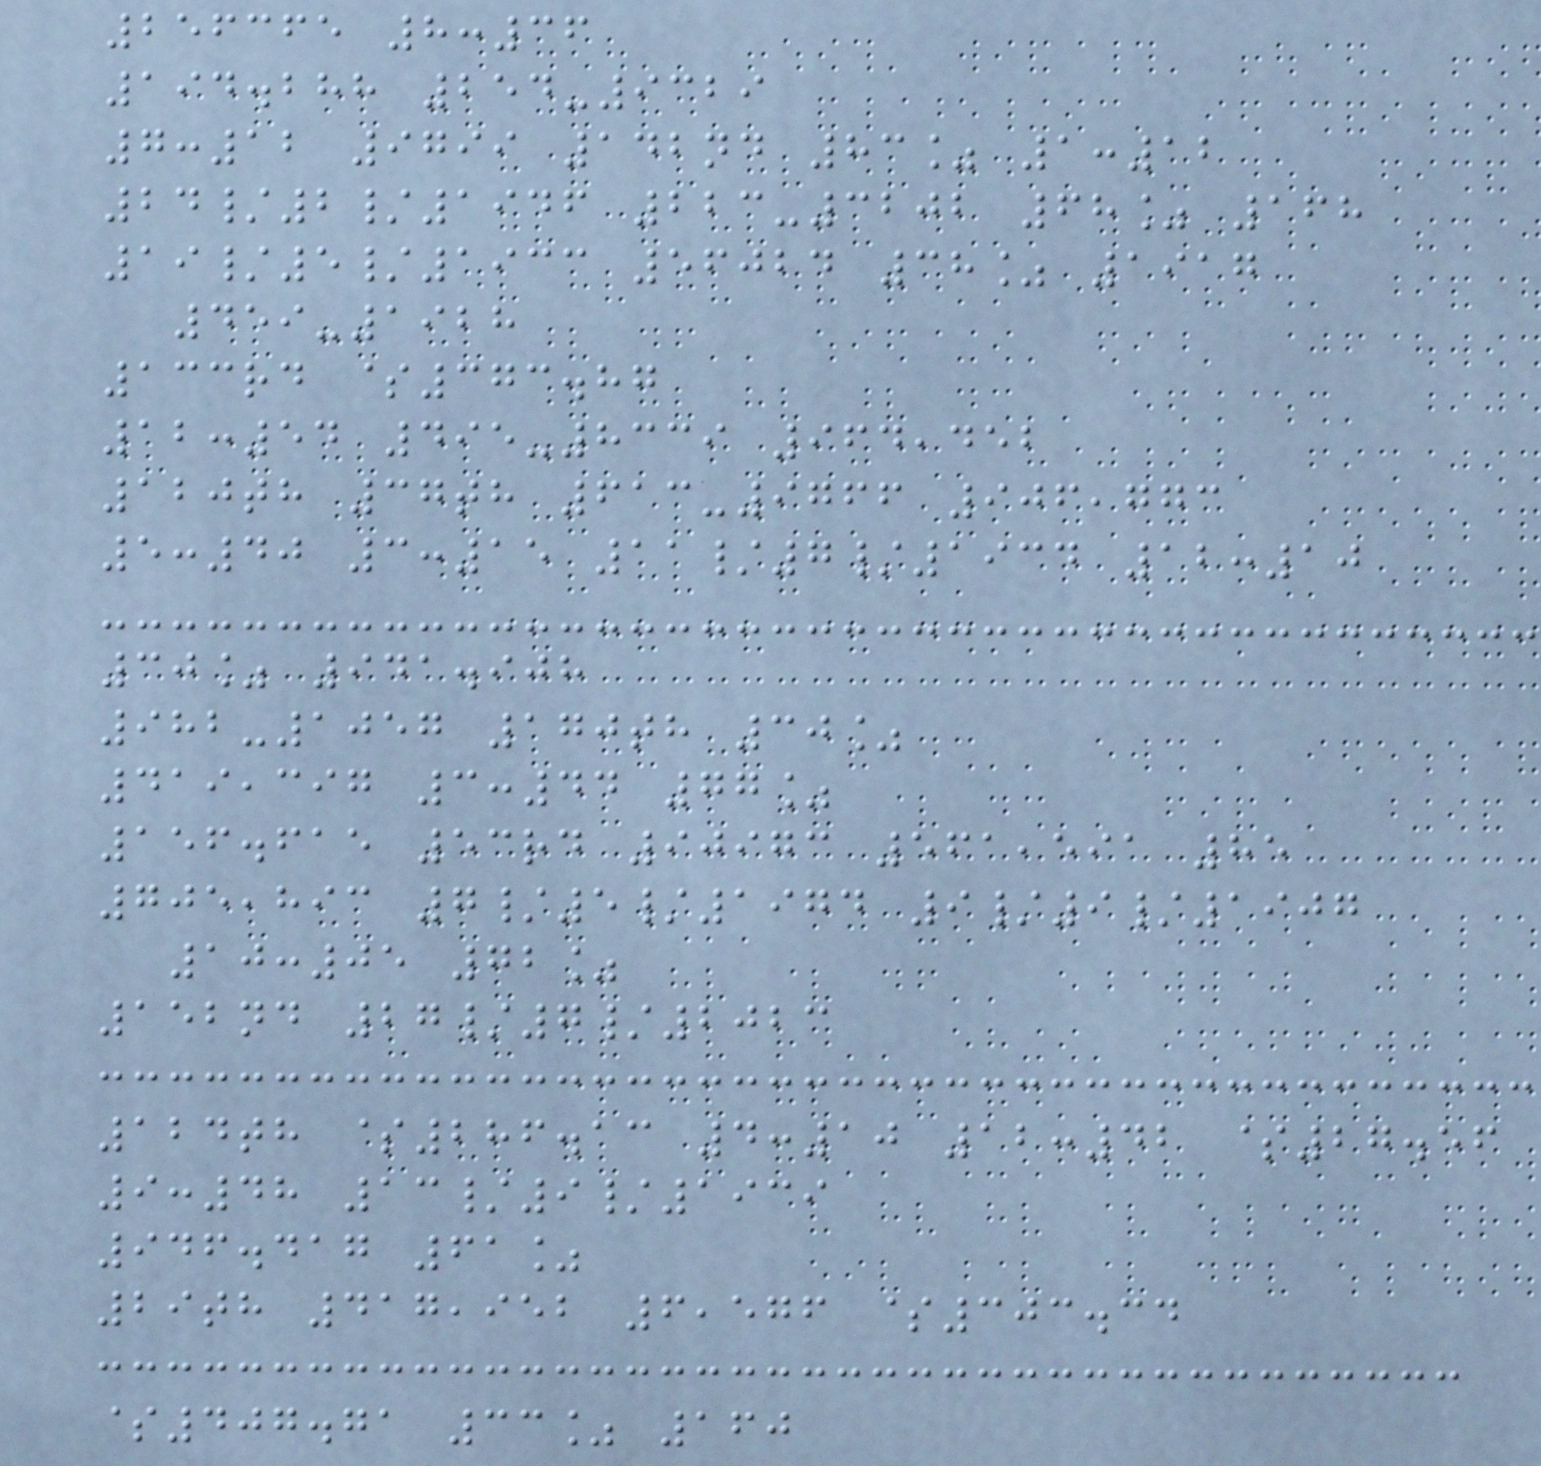256365 8:36
194.288 254-9329
7:12 9799 142nd 83% 1:12
24/2/1946 223-3202 68% 168
19/5/1933 56024 38% 1917
459-1928
133rd $373.87
12:54 495-8339 964,452
120th 37th 613-9766 906,773
5:40 3:15 11/7/1934 12:10
30% 941.908
982-1057 170th 30%
419,397 3:44 77%
156.615 53rd 90973 561,591 85
705,893 7/5/1974 9/9/1907
10:05 72%
152nd 27/7/2023
124th $286.13 4:10 12:42 $27.56
9:48 13/9/1939
946.417 61%
29th 417,952 6,576 $303.34
$407.71 33% 160
